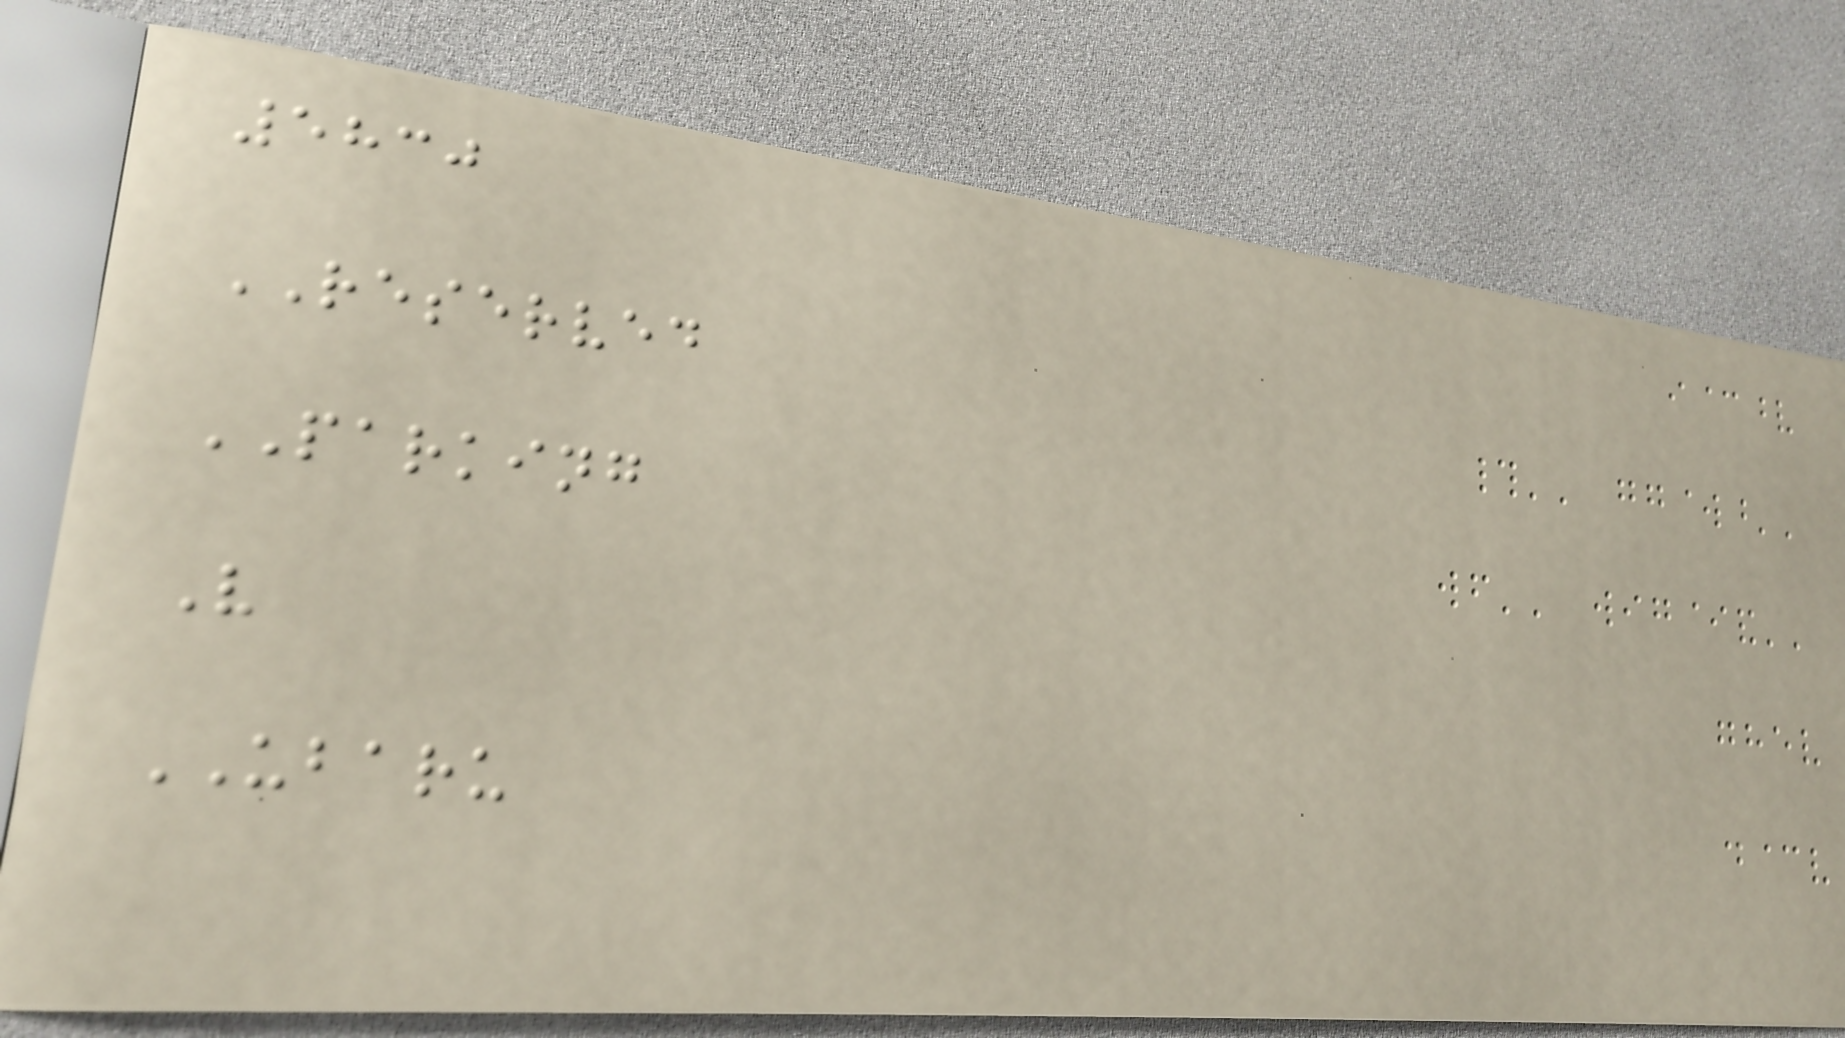5830
RESERVED
PARKING
V
UBARU
